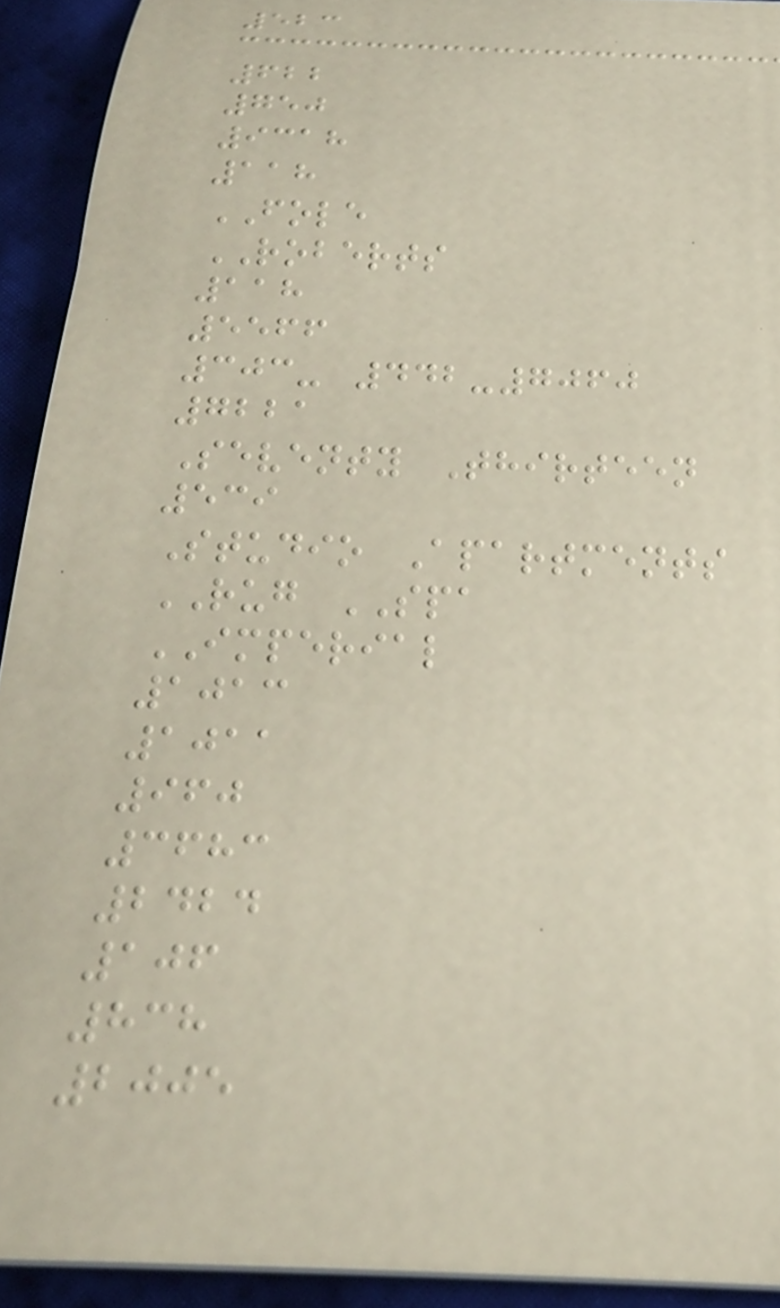523
622
750
9318
118
FOLE
ROBERTS
118
5566
303- 442-7060
7221
Seventy Thirteen
539
Studio Apartments
RUG SPA
IMPERIAL
1013
1011
960
3683
2424
106
838
2005
